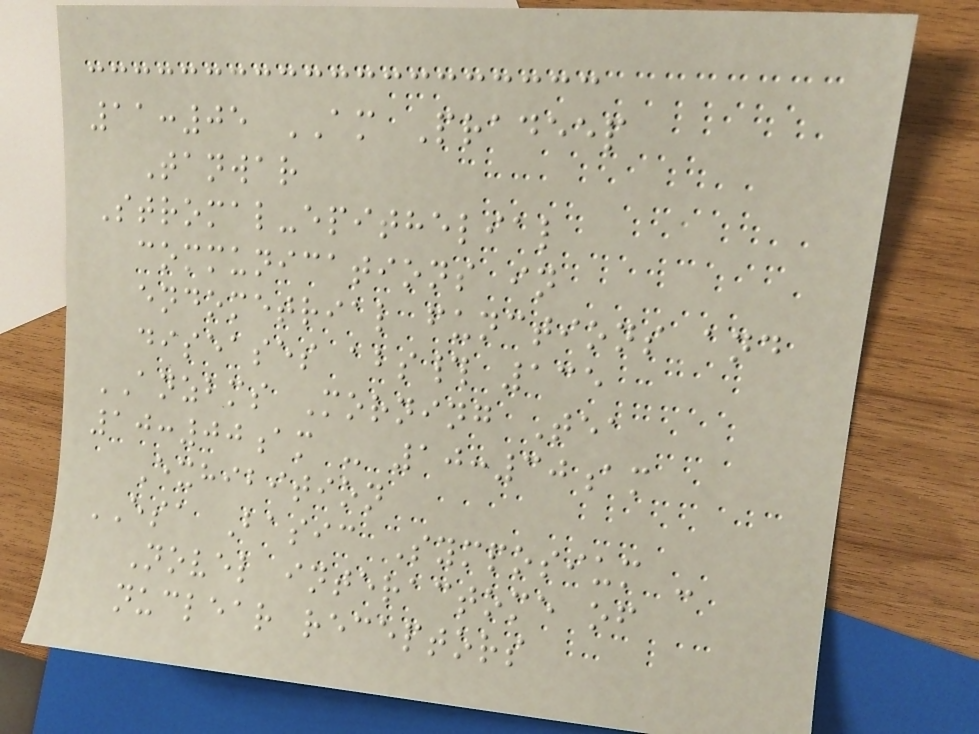11:05 AM Pradeep
Tanwar
Stromal-epithelial
communications in
endometrial functions and
diseases abs# 135
ANZBMS Morning Tea
10:00am - 10:30am
Exhibition
ESA Basic Symposium -
Novel interactome of
nuclear receptors
